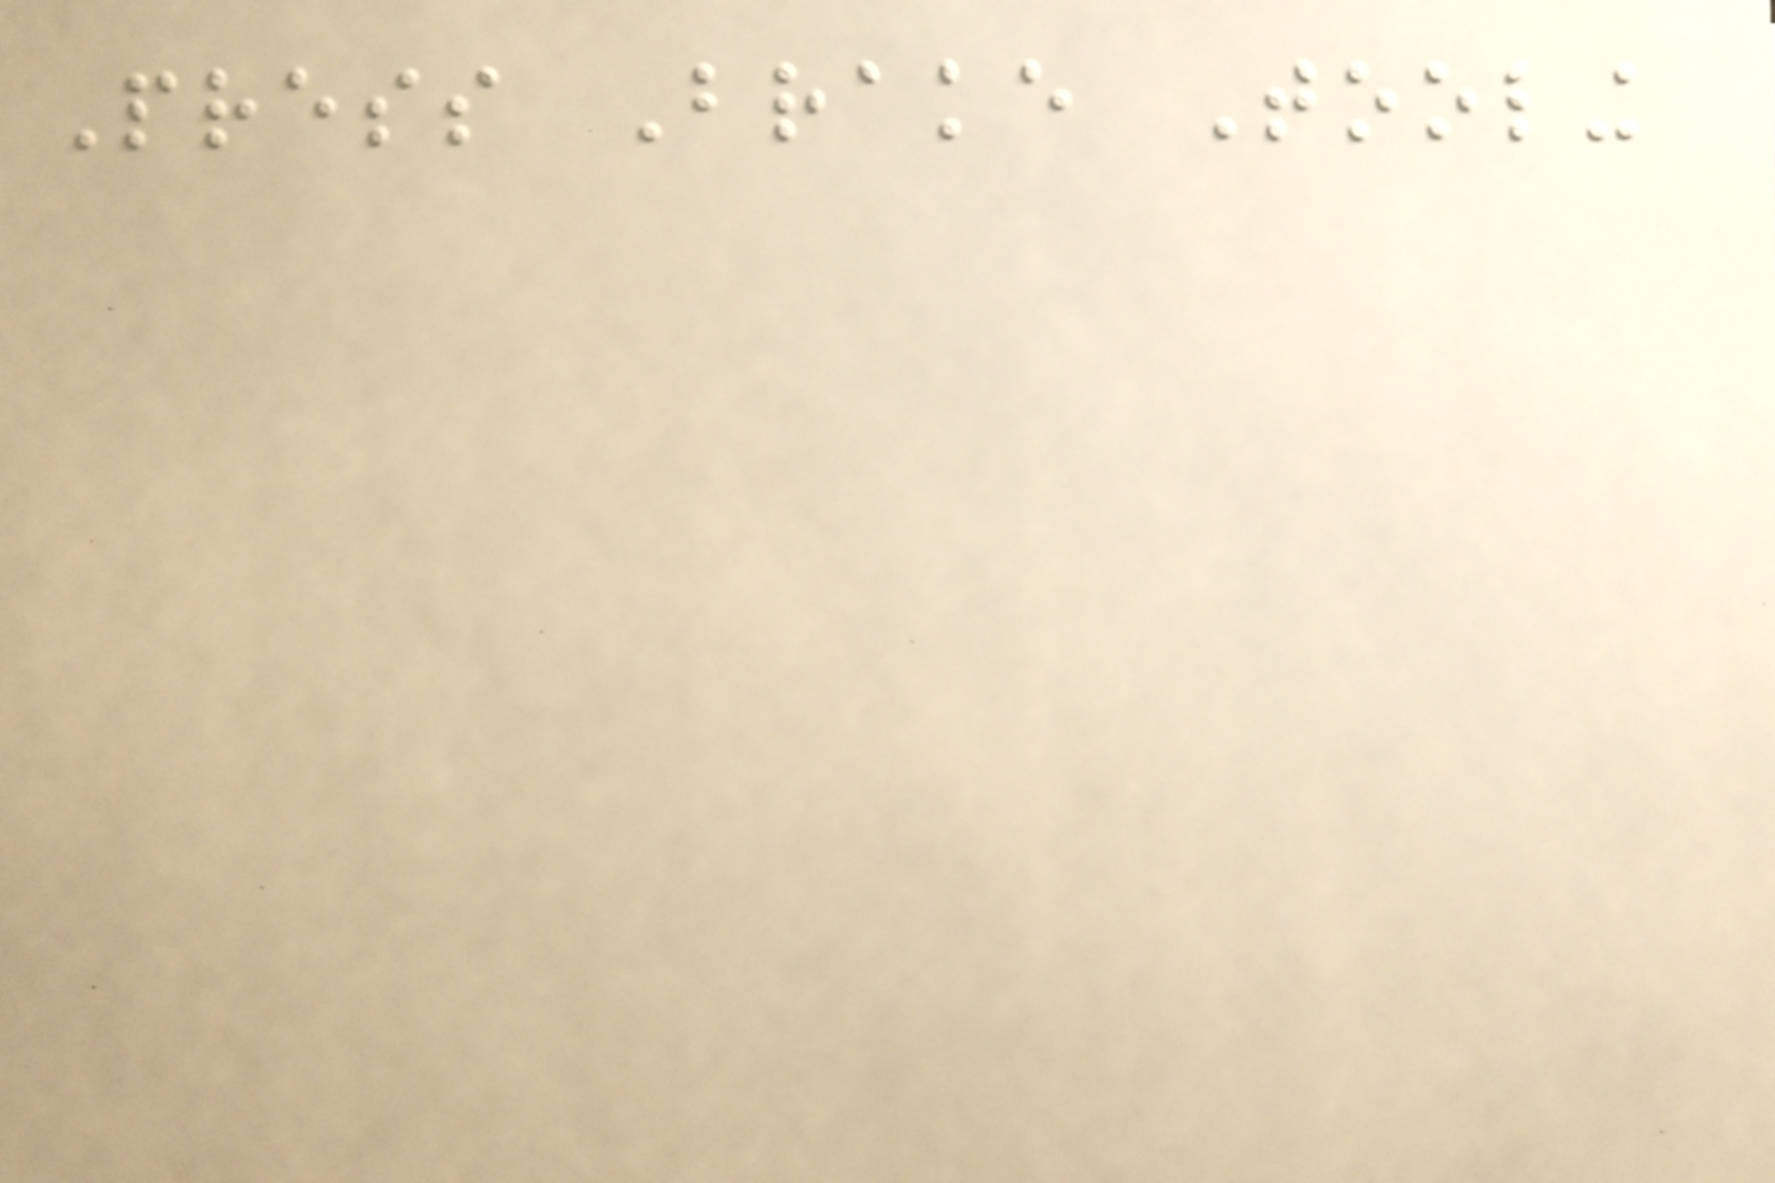Press Brake Tooling
